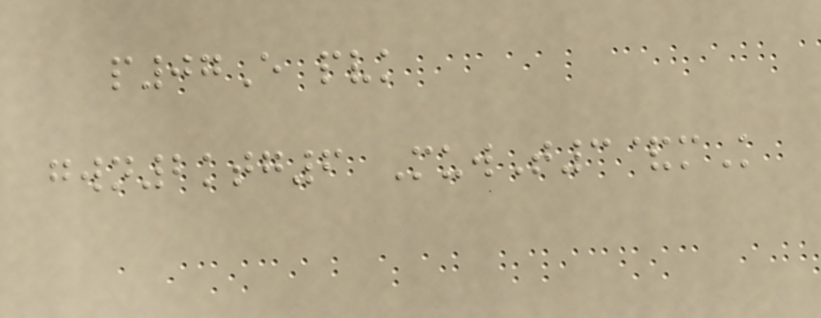p07E pvk
gwn2ktg6 MuwT3&mK
